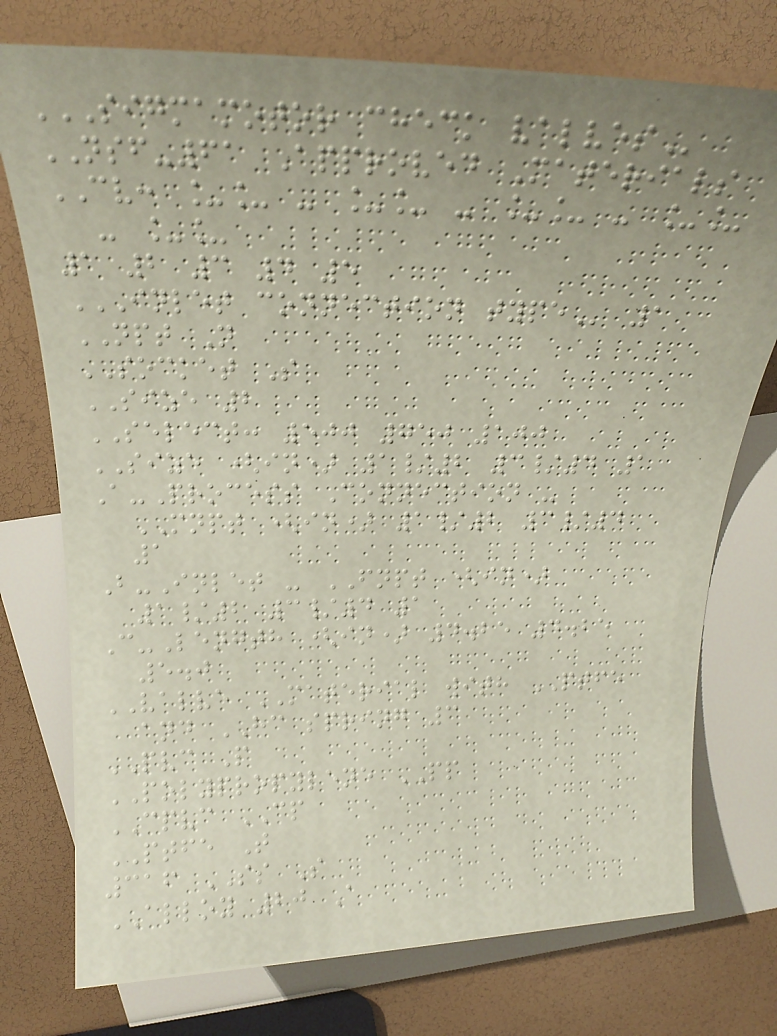SIGMAMOTOR CHECK VALVES
NSF-61 Approved Materials
CV: __ - __ - __ - __
- __
1 2 3 4 5
INLET CONNECTION TYPE 1
NPT N
SOCKET S
SIZE 2
SELECT: 500 750 100
SIZE (in) 1/2 3/4 1
A-Process Connection -
MNPT (in) 1/2 3/4
1
B-Inlet - FNPT (in)
1/2 3/4 1
C-Length (in) 4.25 4.25
5.0
VALVE MATERIAL with PTFE
and HC spring 3
PVC P
POLYPROPYLENE PP
CPVC CP
PTFE T
316 SS S
ALLOY 20 A
